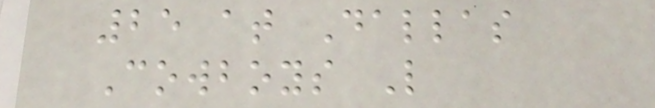25 at Dallas
Cowboys L
